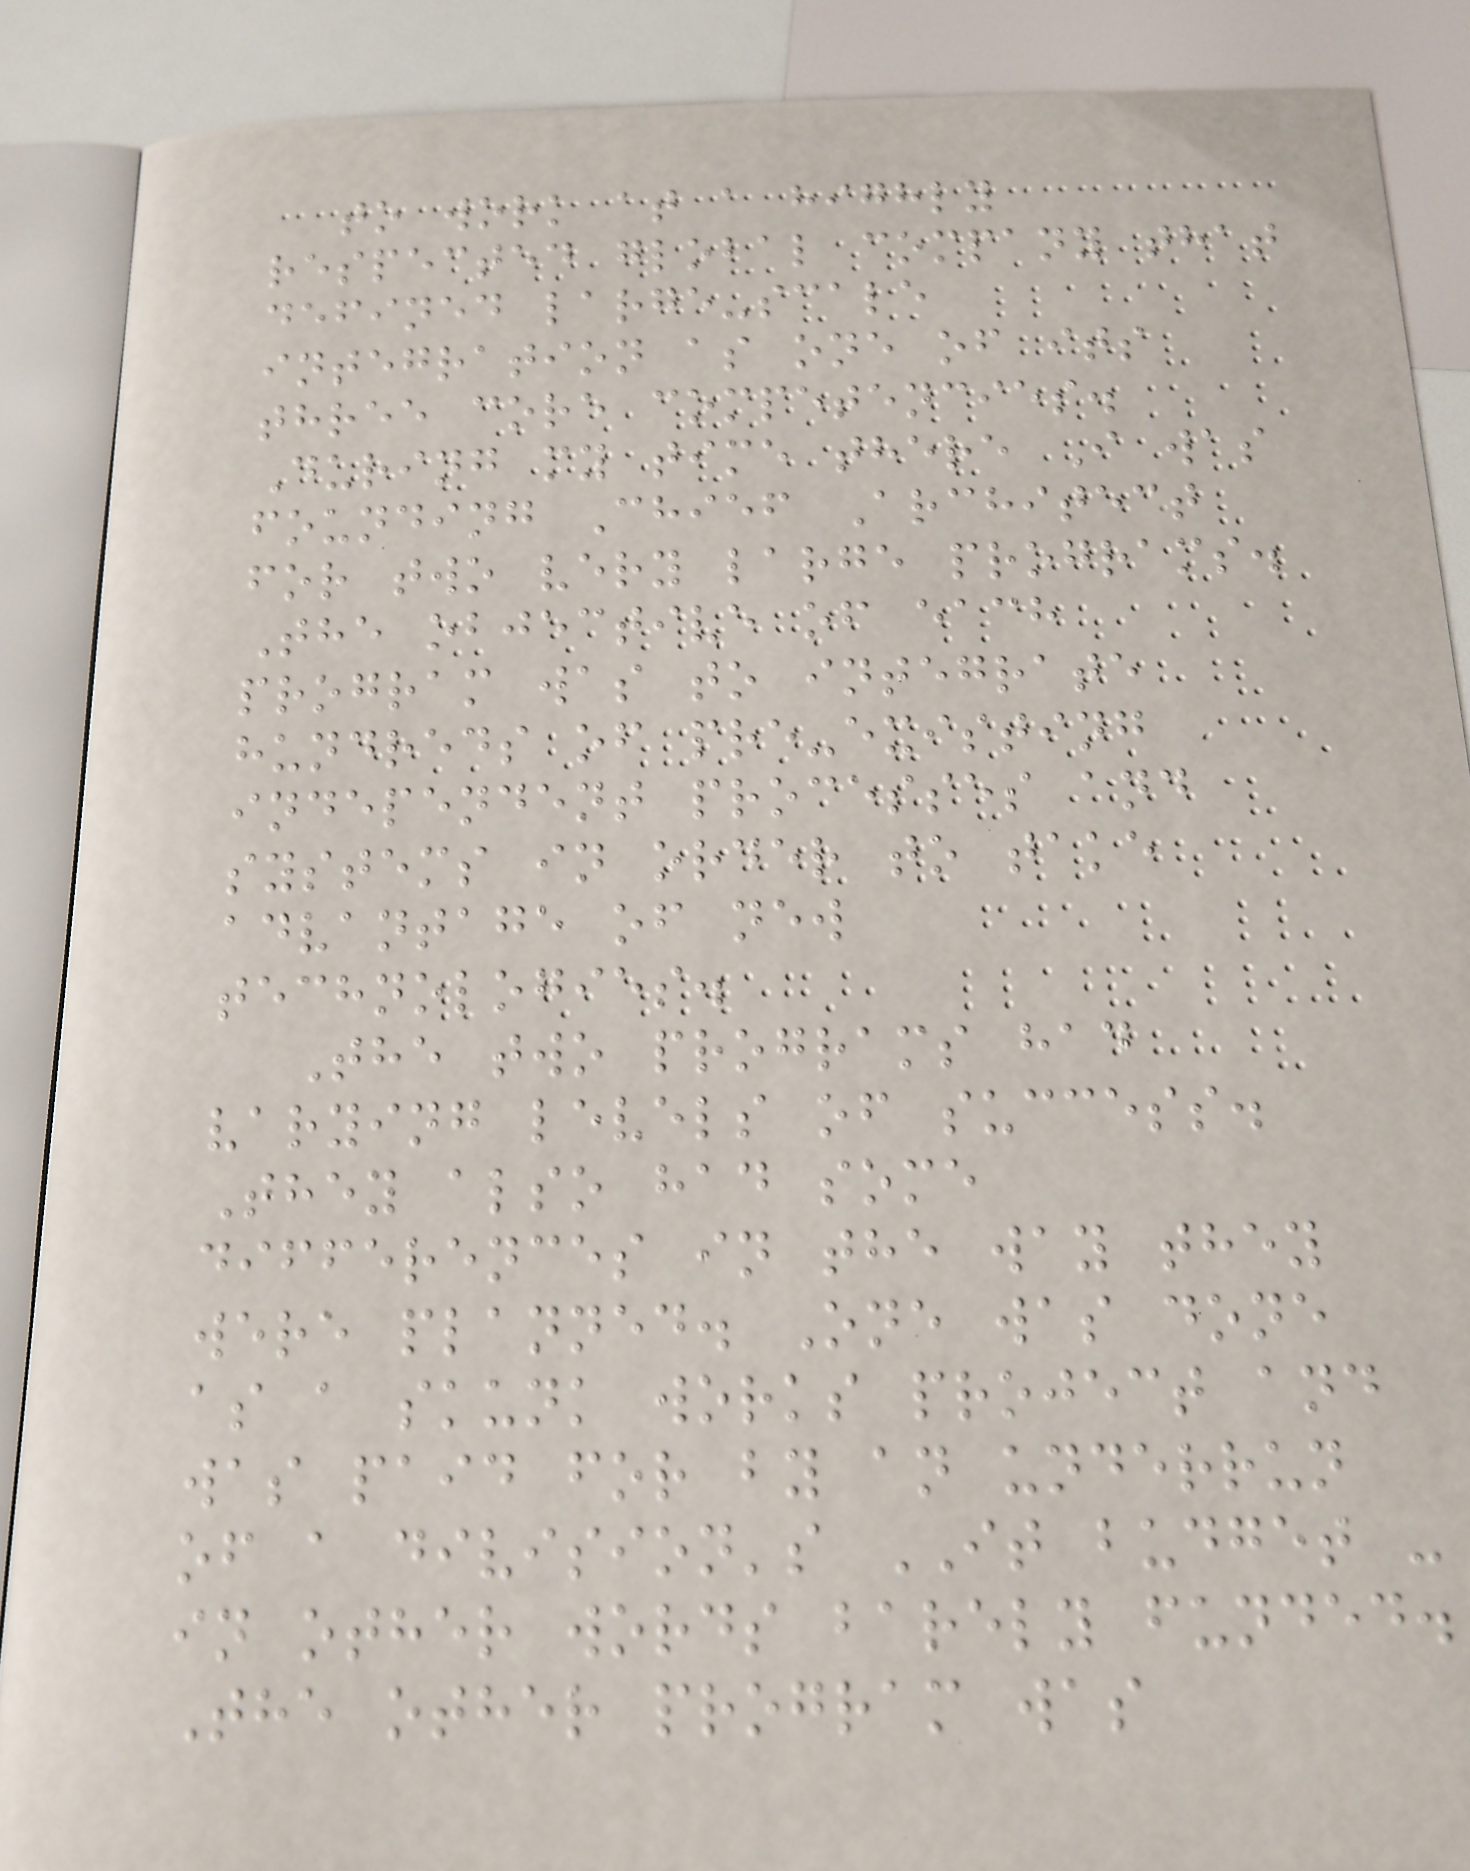to work at a highly
respected global company that
defined large-scale
integration as one of its
three core competencies.
During my time there I was
founding Chief Architect
for two very large programs.
The objective of each
program was to integrate
hundreds of pre-existing
independent processes and
systems in order to take
advantage of new
technologies.
The two programs had
varying levels of success.
They also had some
differences in the way they
were planned. One was done
as a skunk works project and
was paid for by an underrun
of a division's IT budget -
in other words barely funded.
The other program was
